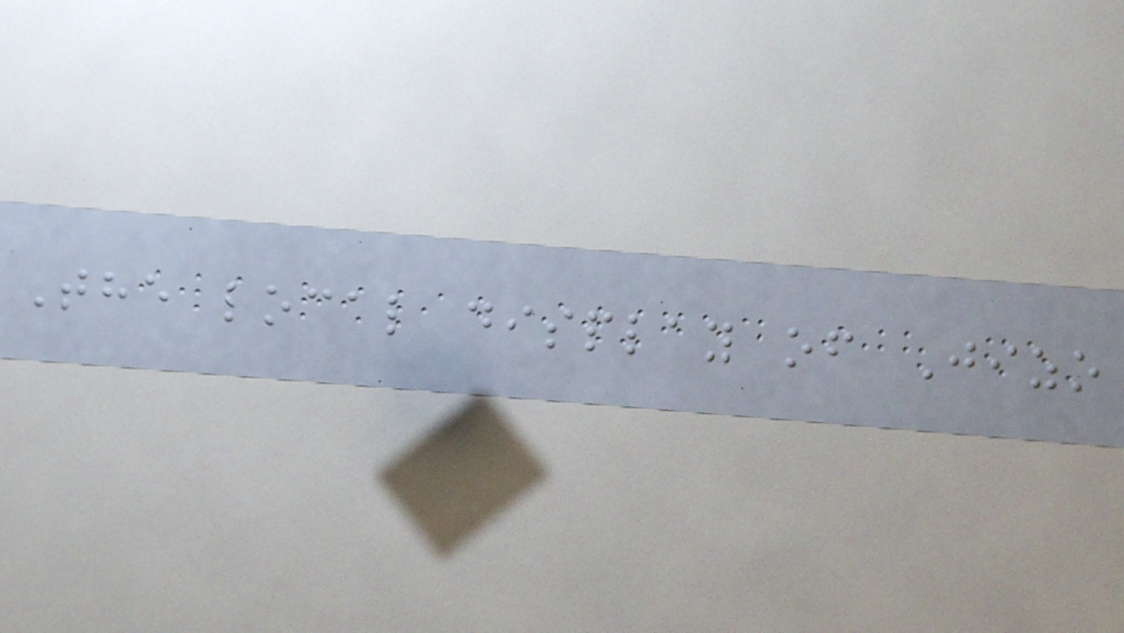The local display of Jizo
